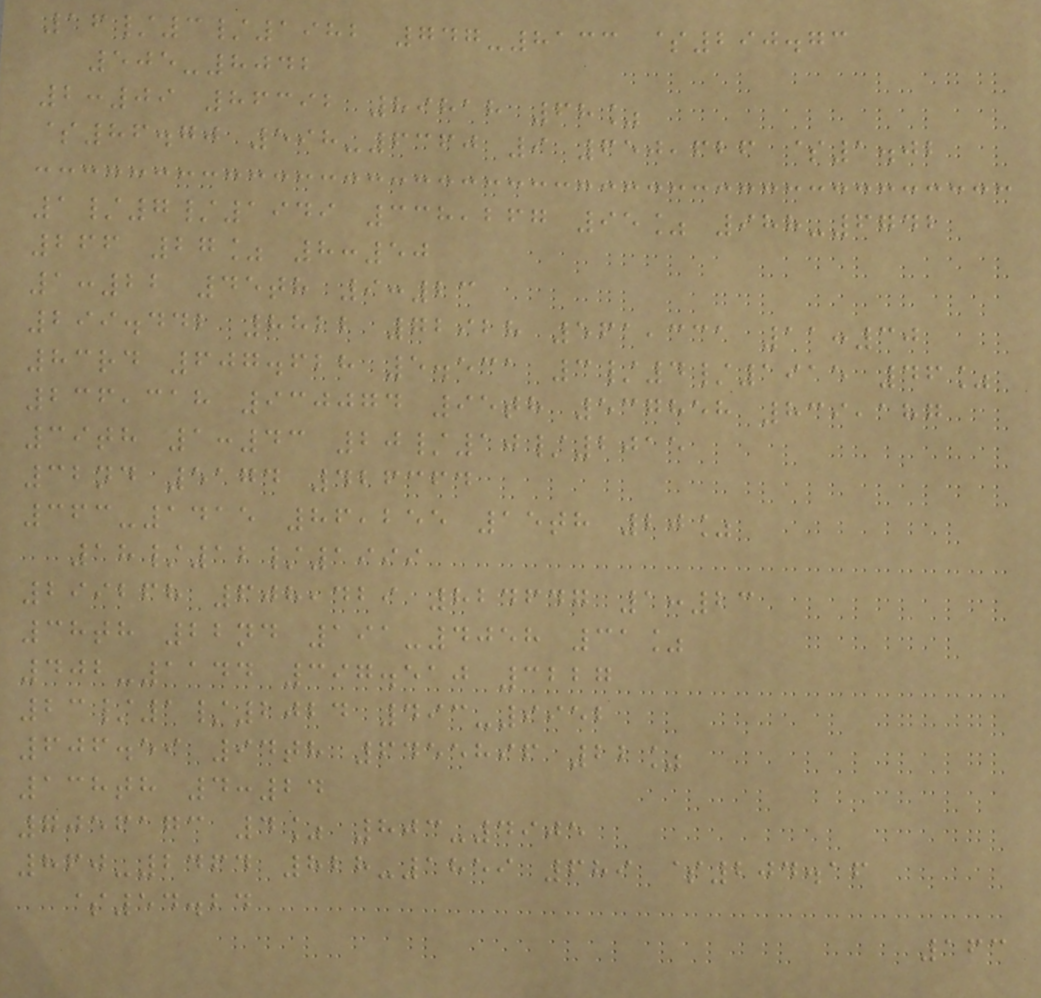16/3/1982 747-8133 $290.73
505-8042
2:09 86392 89818 68%
$86.70 598-6360 9 650,626 $1.02
1/7/1949 338,267 95% 988-6742
266 27% 8:50
1:22 45th 9:23
299.442 8822 72928 561,331 11:30
83rd 607.628 5.531 3/4/1915 46%
236,318 930074 95th 537858 839,187
39th 1:43 20/10/2015
32nd 5174 426364
363-1415 86,255 15th 20%
18/12/1999
299268 608,429 824647 1:23
38th 22nd 191-4058 31%
402-1144 397.510 3227
23/1/2024 493-9952
606.59 94th 6455896 22%
138th 4:24
7056173 4% 803-4905
860-2464 828-1859 689 $204.16
$54.24
163
